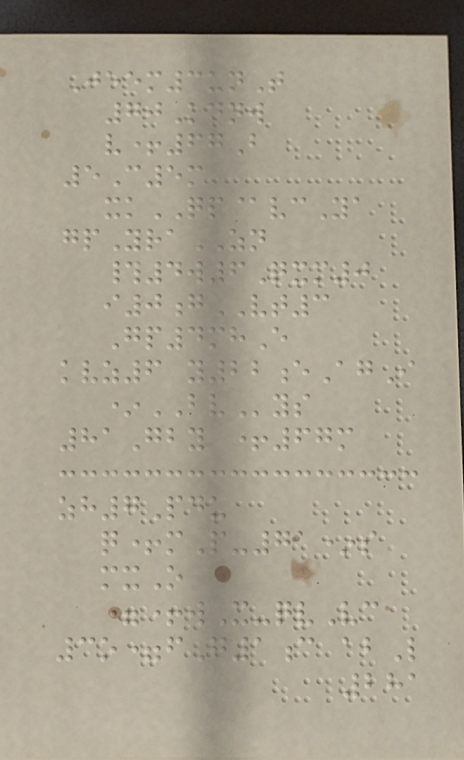Jeem3unT
70Kdnw
v+67B
5C5m
xkQP@vcYa
gpYraZN
#4w6Qxm0
i0gVT3
Gp4mhE
kvz6 y22eAgI
*BVys
81Gby +67m
zh7Pdu
q+mP-71*s
mxO
=+wX-qvVc
3o=fG1c abL
281
